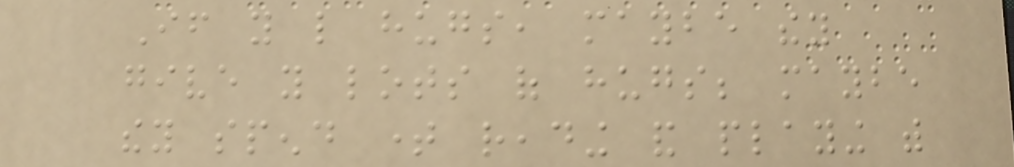If you like hugs, maybe they
give you lots of hugs; maybe
they spend time reading and playing with
